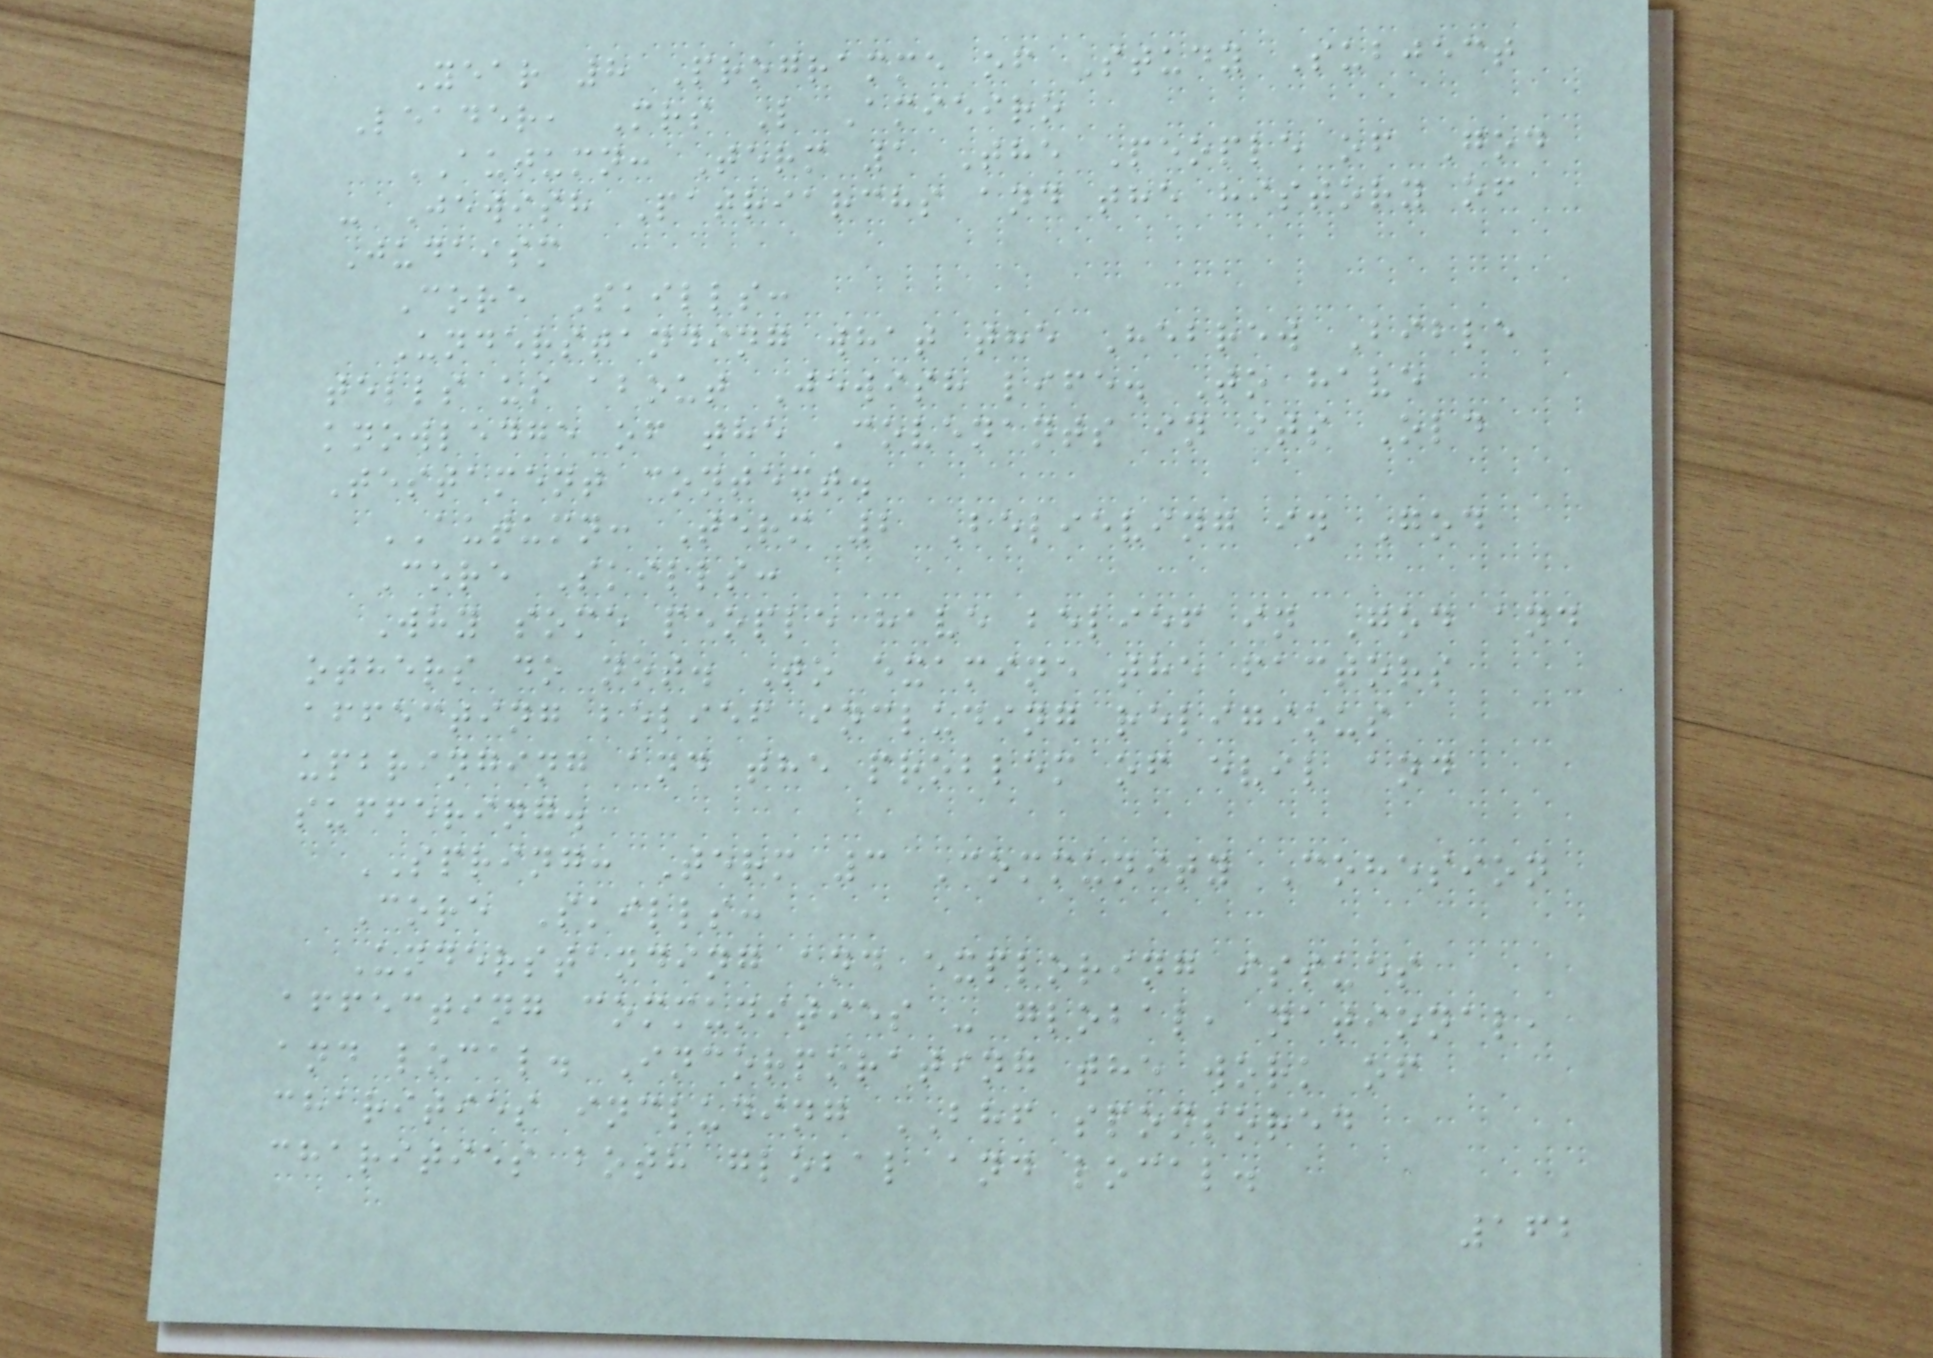Year 8 Programme of Study Subject
Leader, Mrs L Amieiro
AUTUMN: Term 1 The People of God
- Jewish Patriarchs and the history of
Judaism
Core Skills:
Understanding what the Hebrew Bible
tells us about Jewish life. To have
knowledge of the Covenants in its Old
Testament context.
AUTUMN: Term 2 Believing in God
Core Skills:
Why some people have belief in God and
others do not. To examine the factors
affecting belief including religious
upbringing and the problem of evil and
suffering.
SPRING: Term 3 Community Cohesion
Core Skills:
Understanding and exploring issues
affecting communities - global, national,
and local. Incorporating the work of
charities including BHF sponsored
charities both global and local.
162
